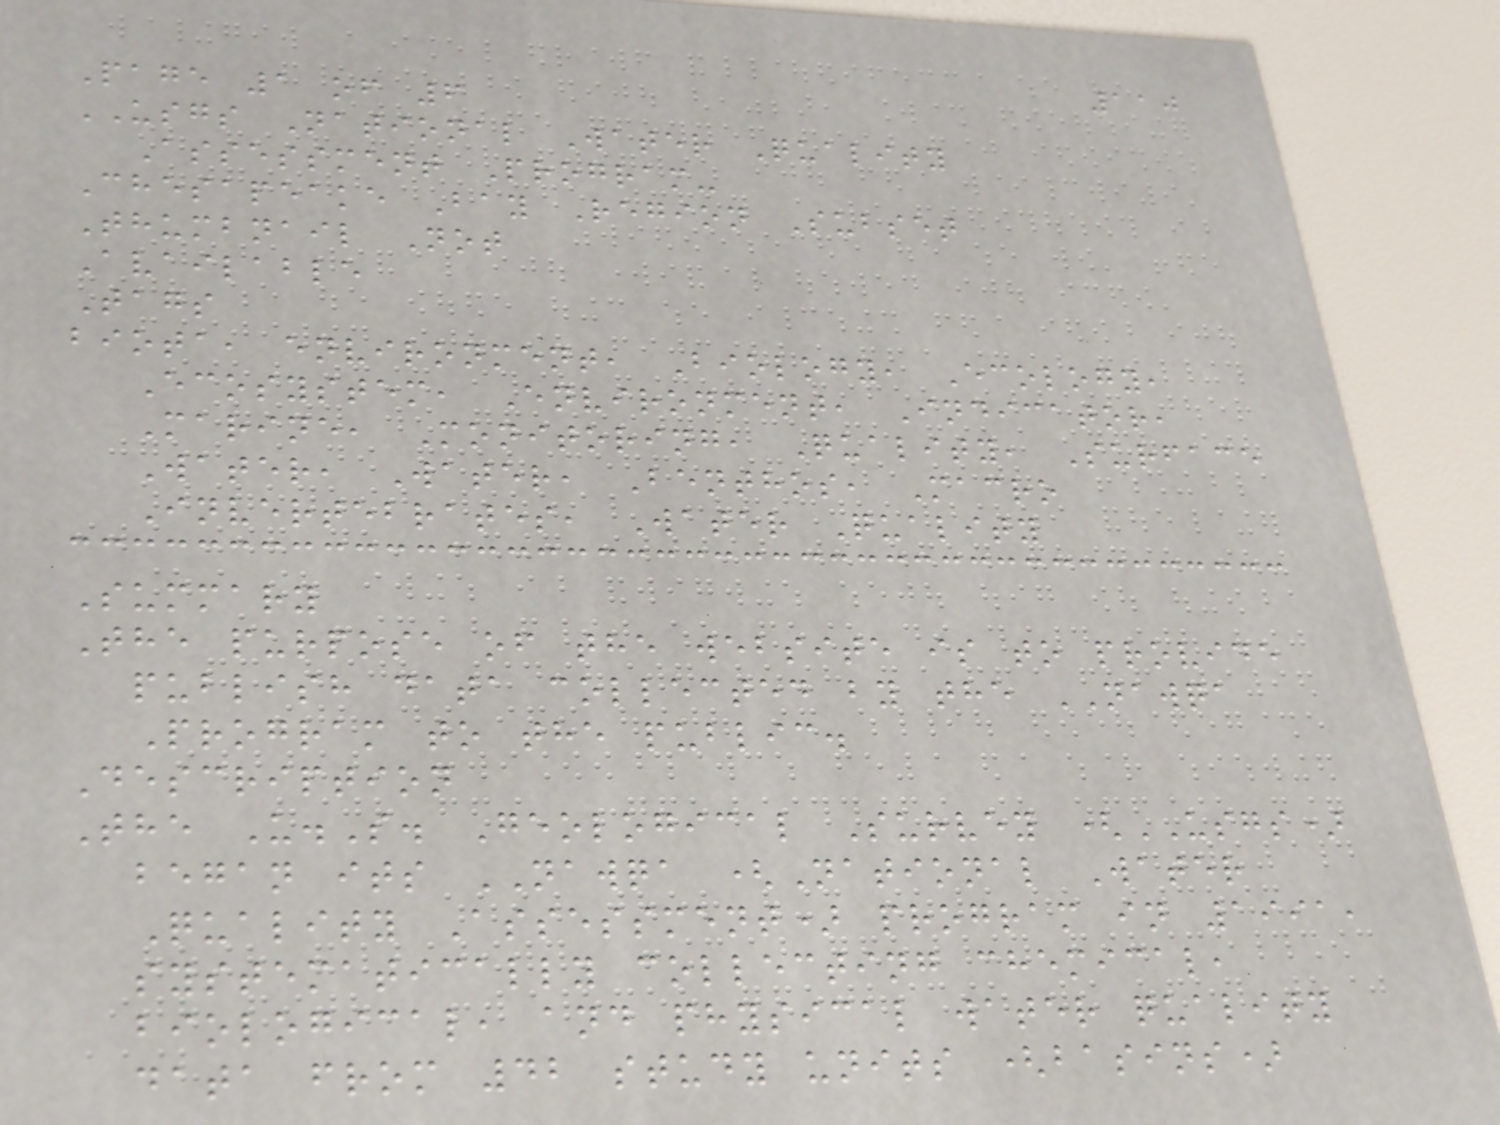110
Page 1 of 6
USGS National Water Quality
Assessment Program-
Chesapeake Bay Region Subset
Thumbnail Not
Available
Tags
biota, environment, Biology, Ecology,
Ecosystem, Environment, Indicator,
Marine, Monitoring, Quality, Surface
Water, Water, Benthos, Macro
Invertebrates, Water Quality
Summary
The purpose of the website is to provide
publish data collected by the NAWQA
Program to the public.
Description
The U.S. Geological Survey (USGS)
began its NAWQA (National Water
Quality Assessment) program in 1991,
systematically collecting chemical,
biological, and physical water quality
data from 42 study units (basins)
